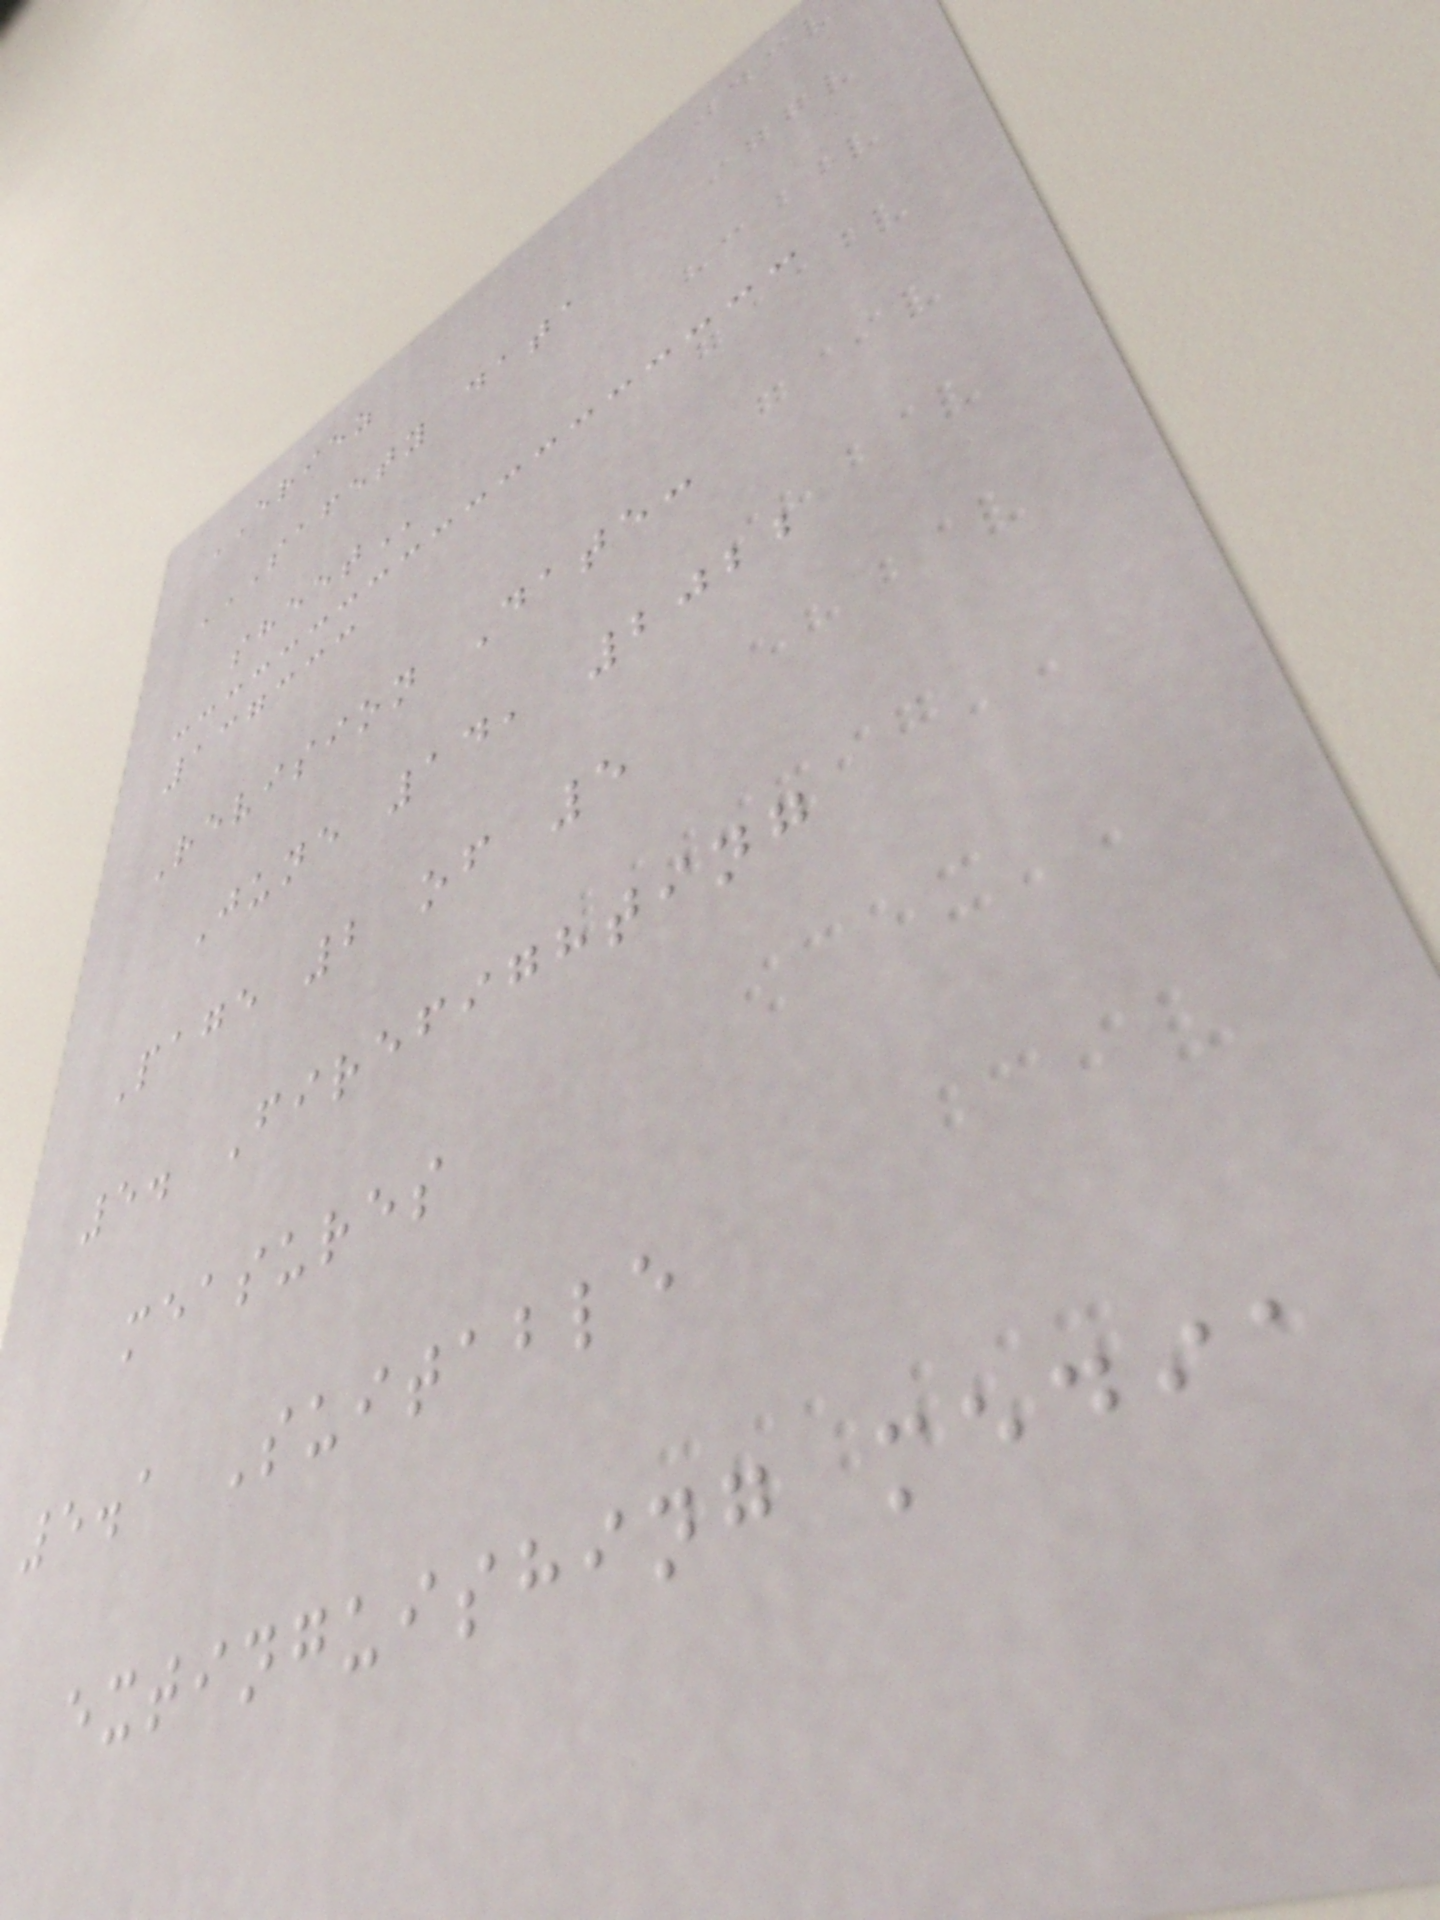ERIEZ
SAFETY DATA
137333
Revision Date:
June 14, 2022
Page 2 of 5
5. Firefighting
measures
5.1 Suitable
extinguishing media
